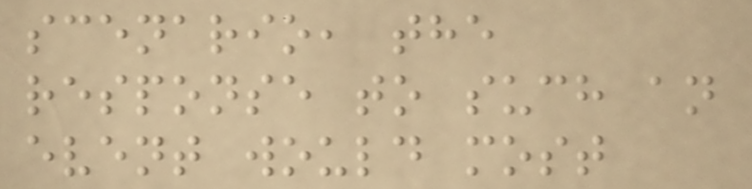scenario, the
response to such an
event would most
